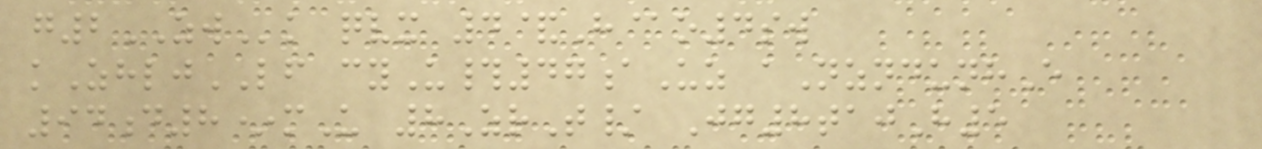g2ZWk qvx 4&H@o4sw
kZhljLF cyU#47aUz aNzndunhE
94d8*mU 8ZrT/ Jg8tajH5
